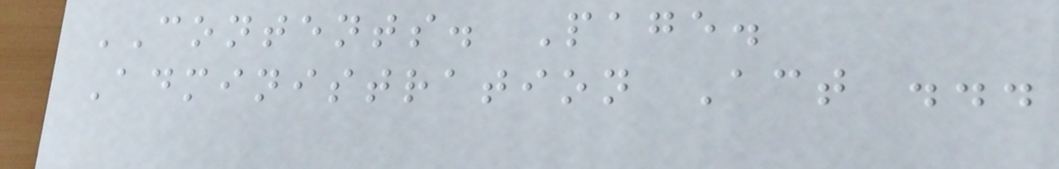CONTENTS. Page.
Administration Act ...
